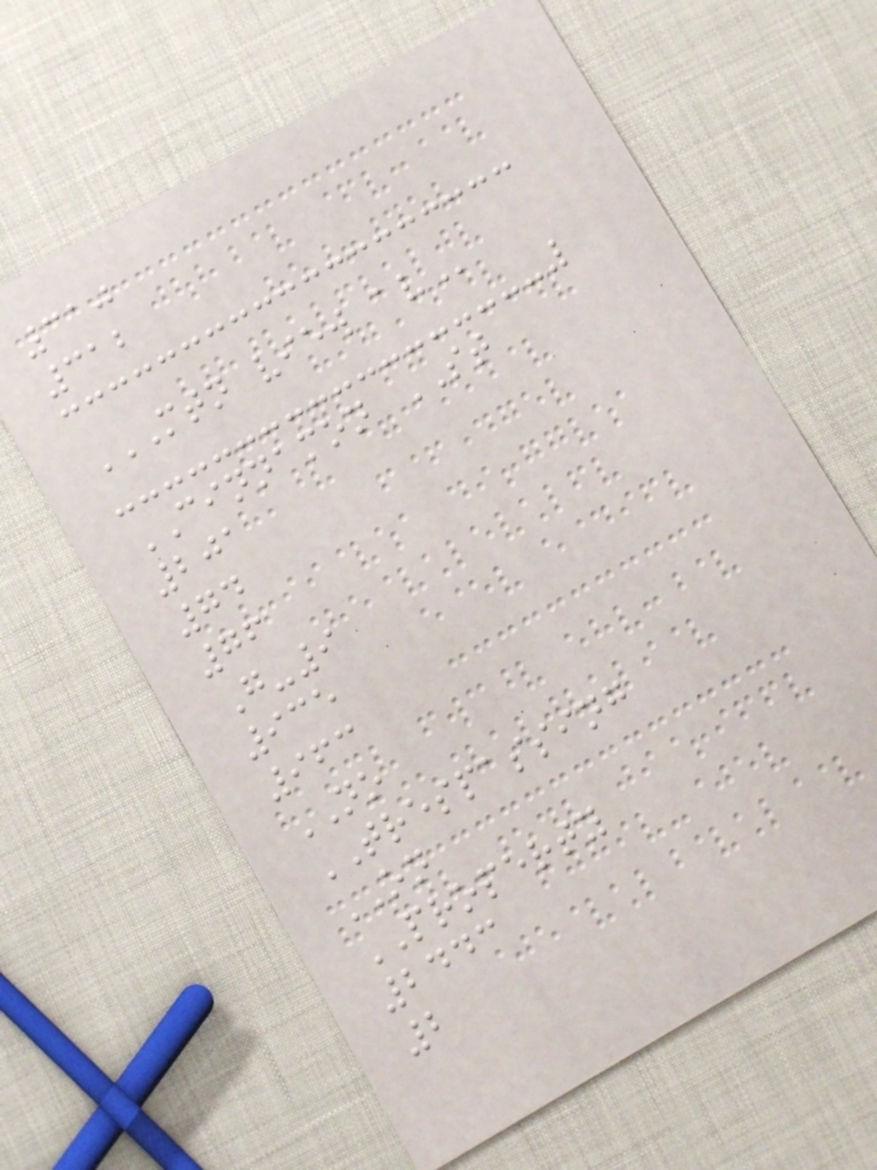310
312
MTN VIEW AV
CINNAMON ST
201
74
76
G-9
935
963
NO
TRESPASSING
ON
PROPERTY
2443
2
